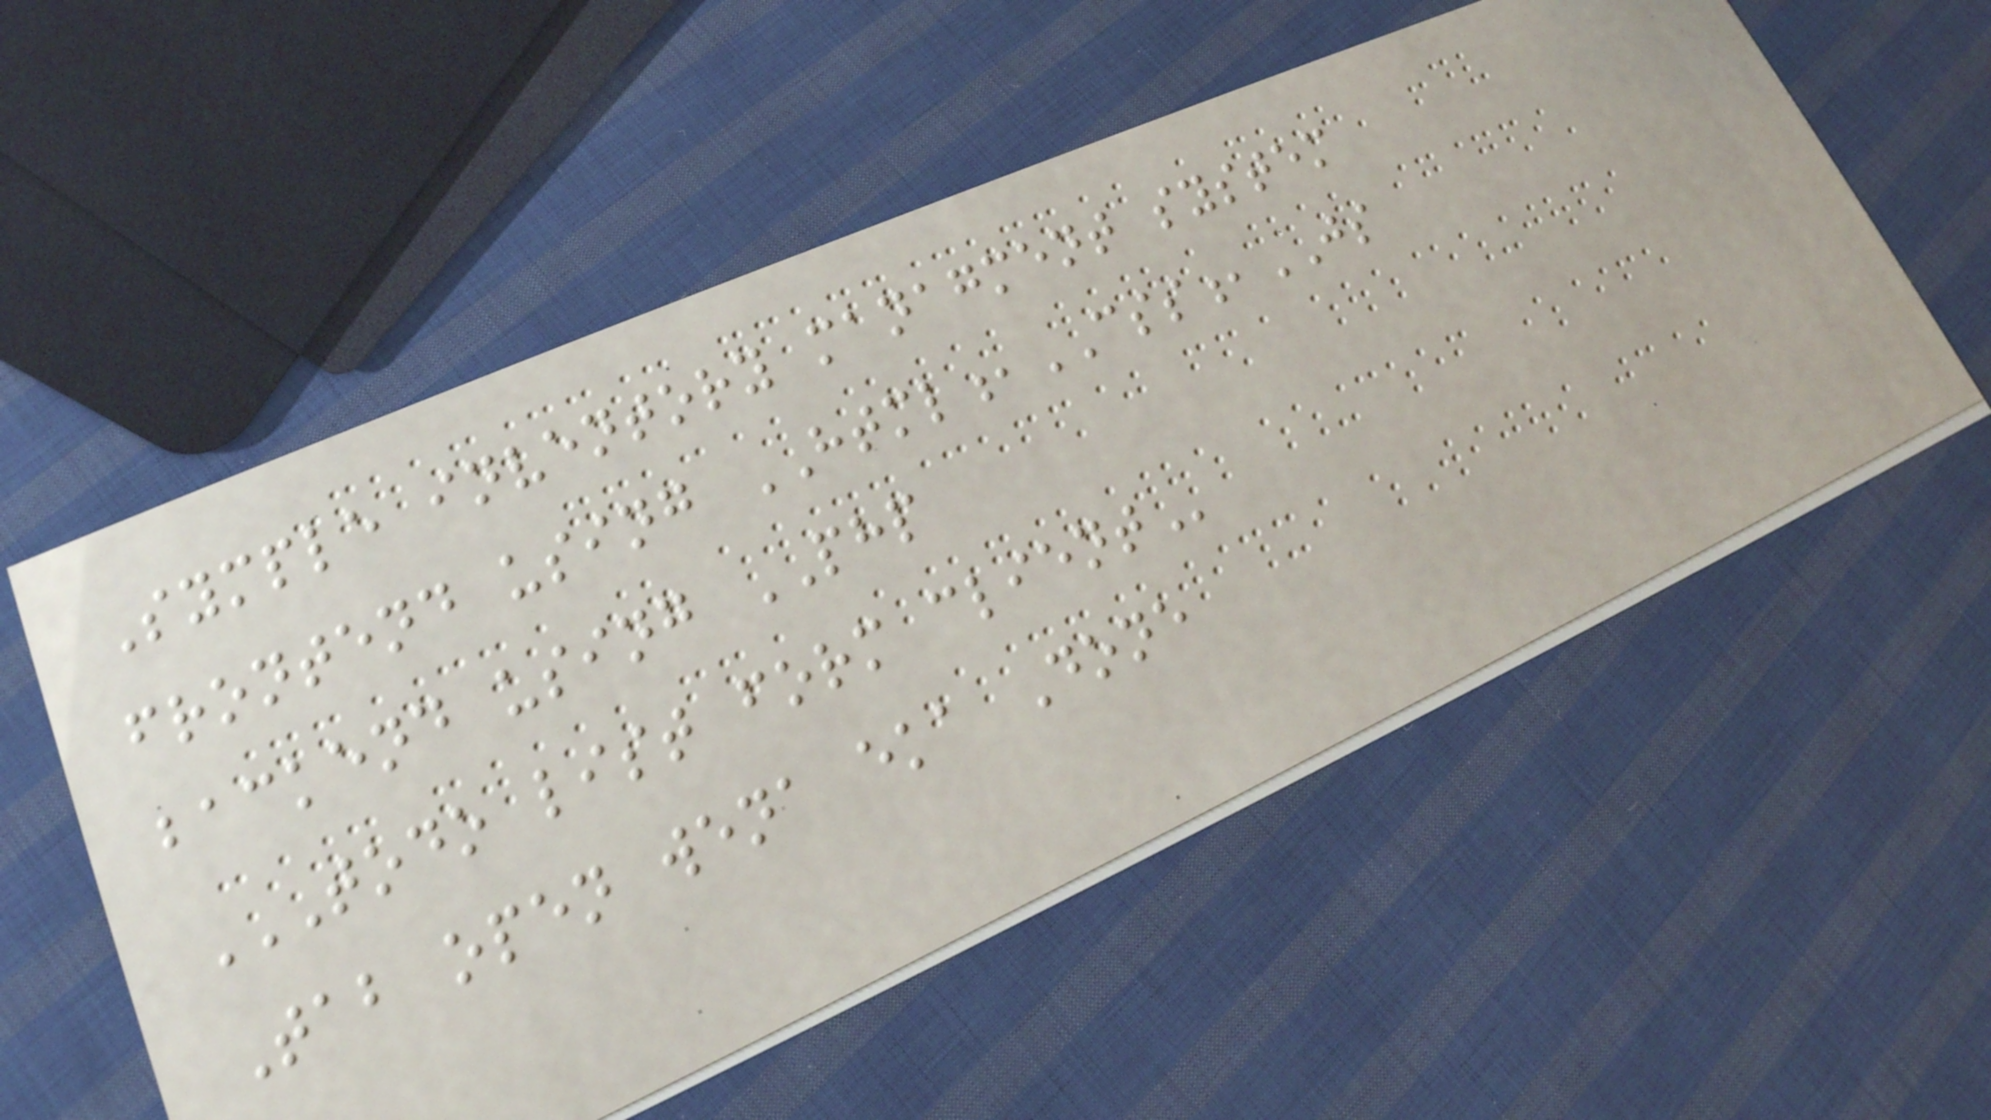Symple inventory managment system
frontend using HTML,CSS,JS
backend using PHP
TODO LIST FORM CLIENT
Tab open wena eka Done
